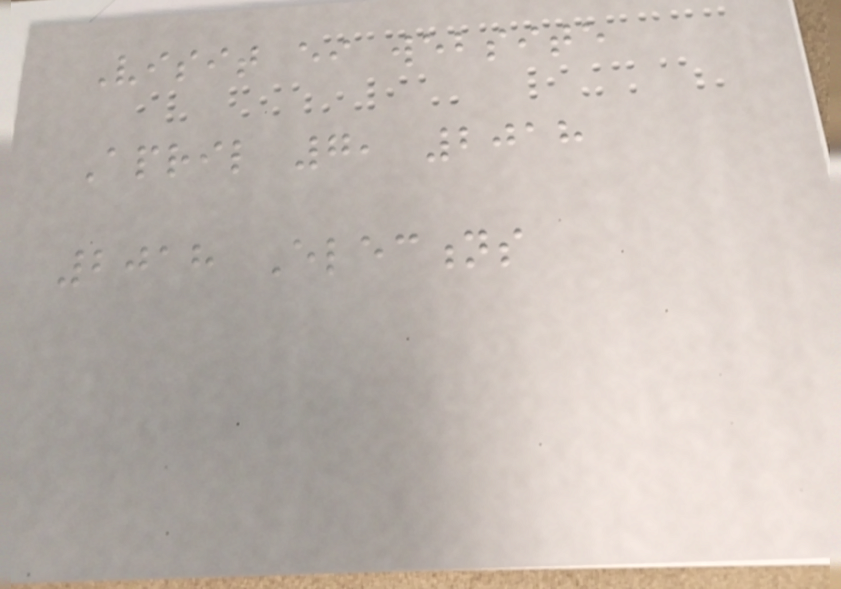Visit either website
April 7, 2018
2018 Elections
